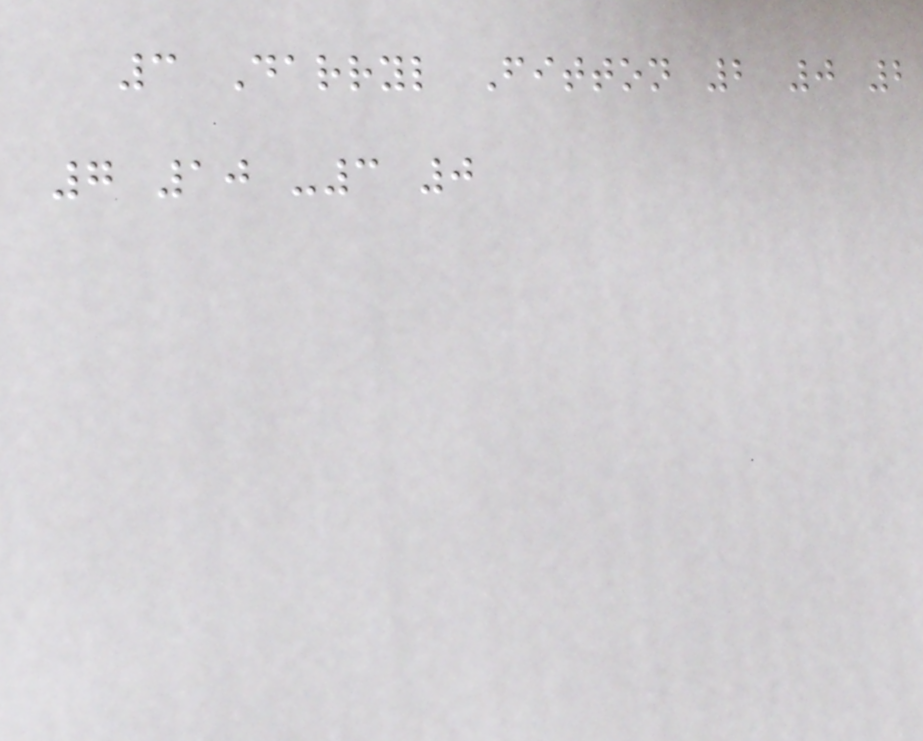3 Darryl Fitton 2 0 2
7 10 -3 0
